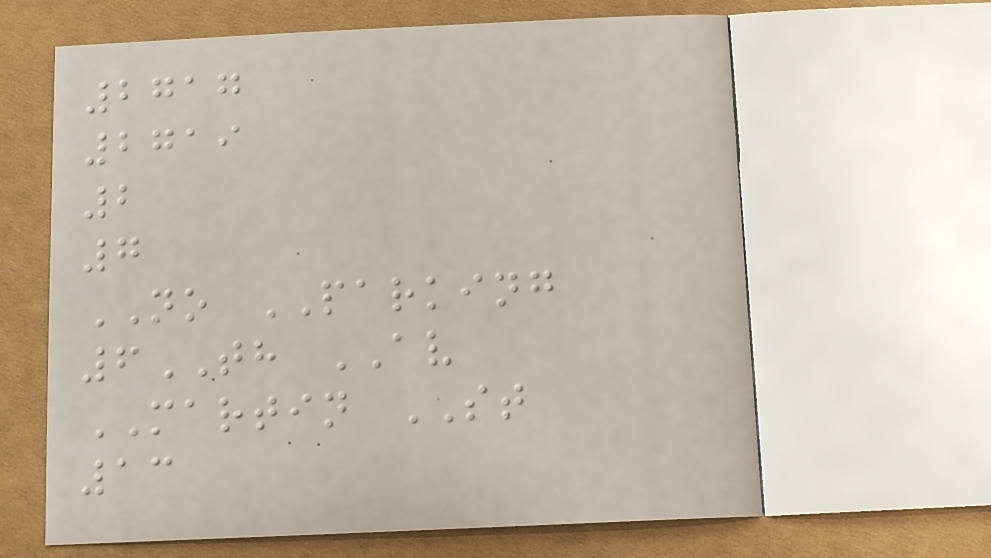2717
2719
2
7
NO PARKING
6TH AV
MARTIN ST
13
